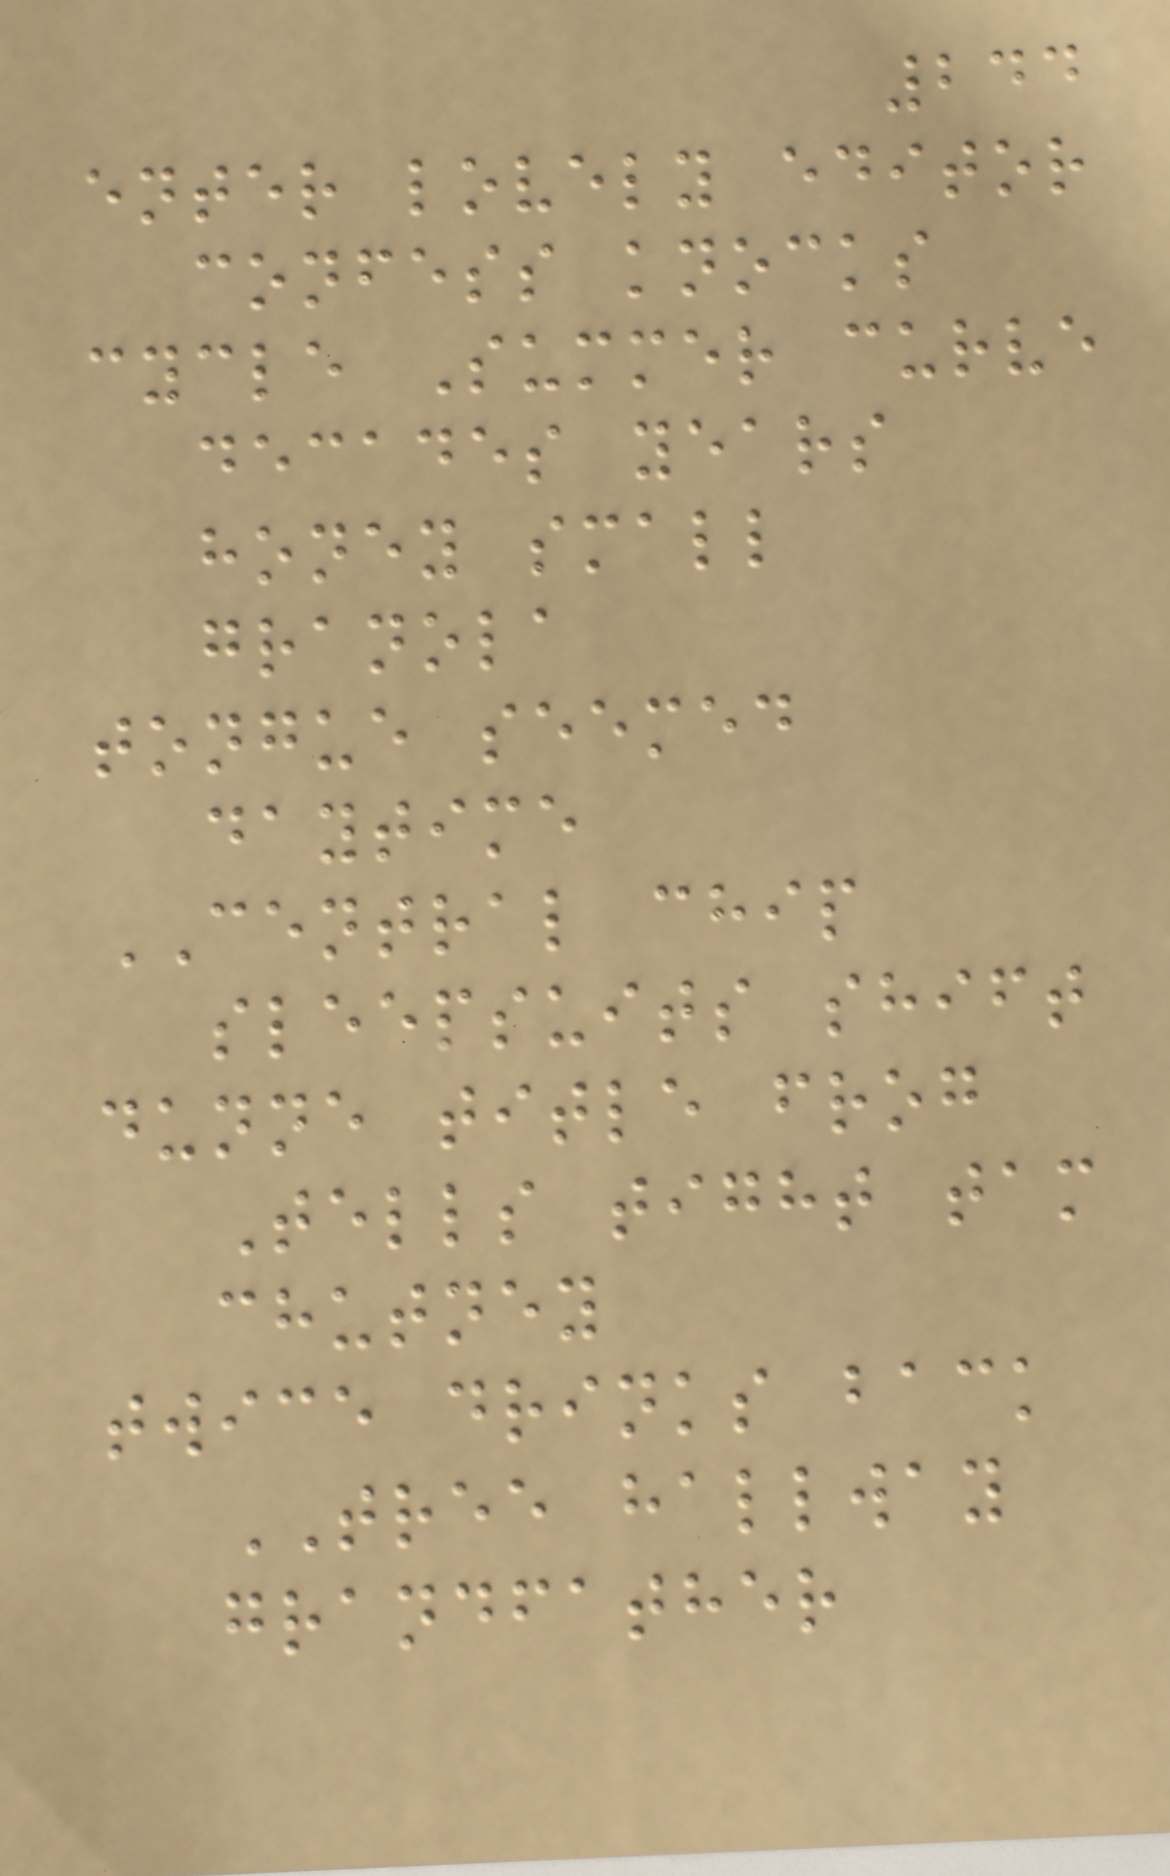244
enter lovely editor
confess knocks
cycle Summer curve
decades years
honey small
granola
tongue seemed
daytime
CENTRAL chip
sleepsuits shift
dunne title frog
Tells tight tam
chutney
twice drinks back
TREE hallway
grandfather
